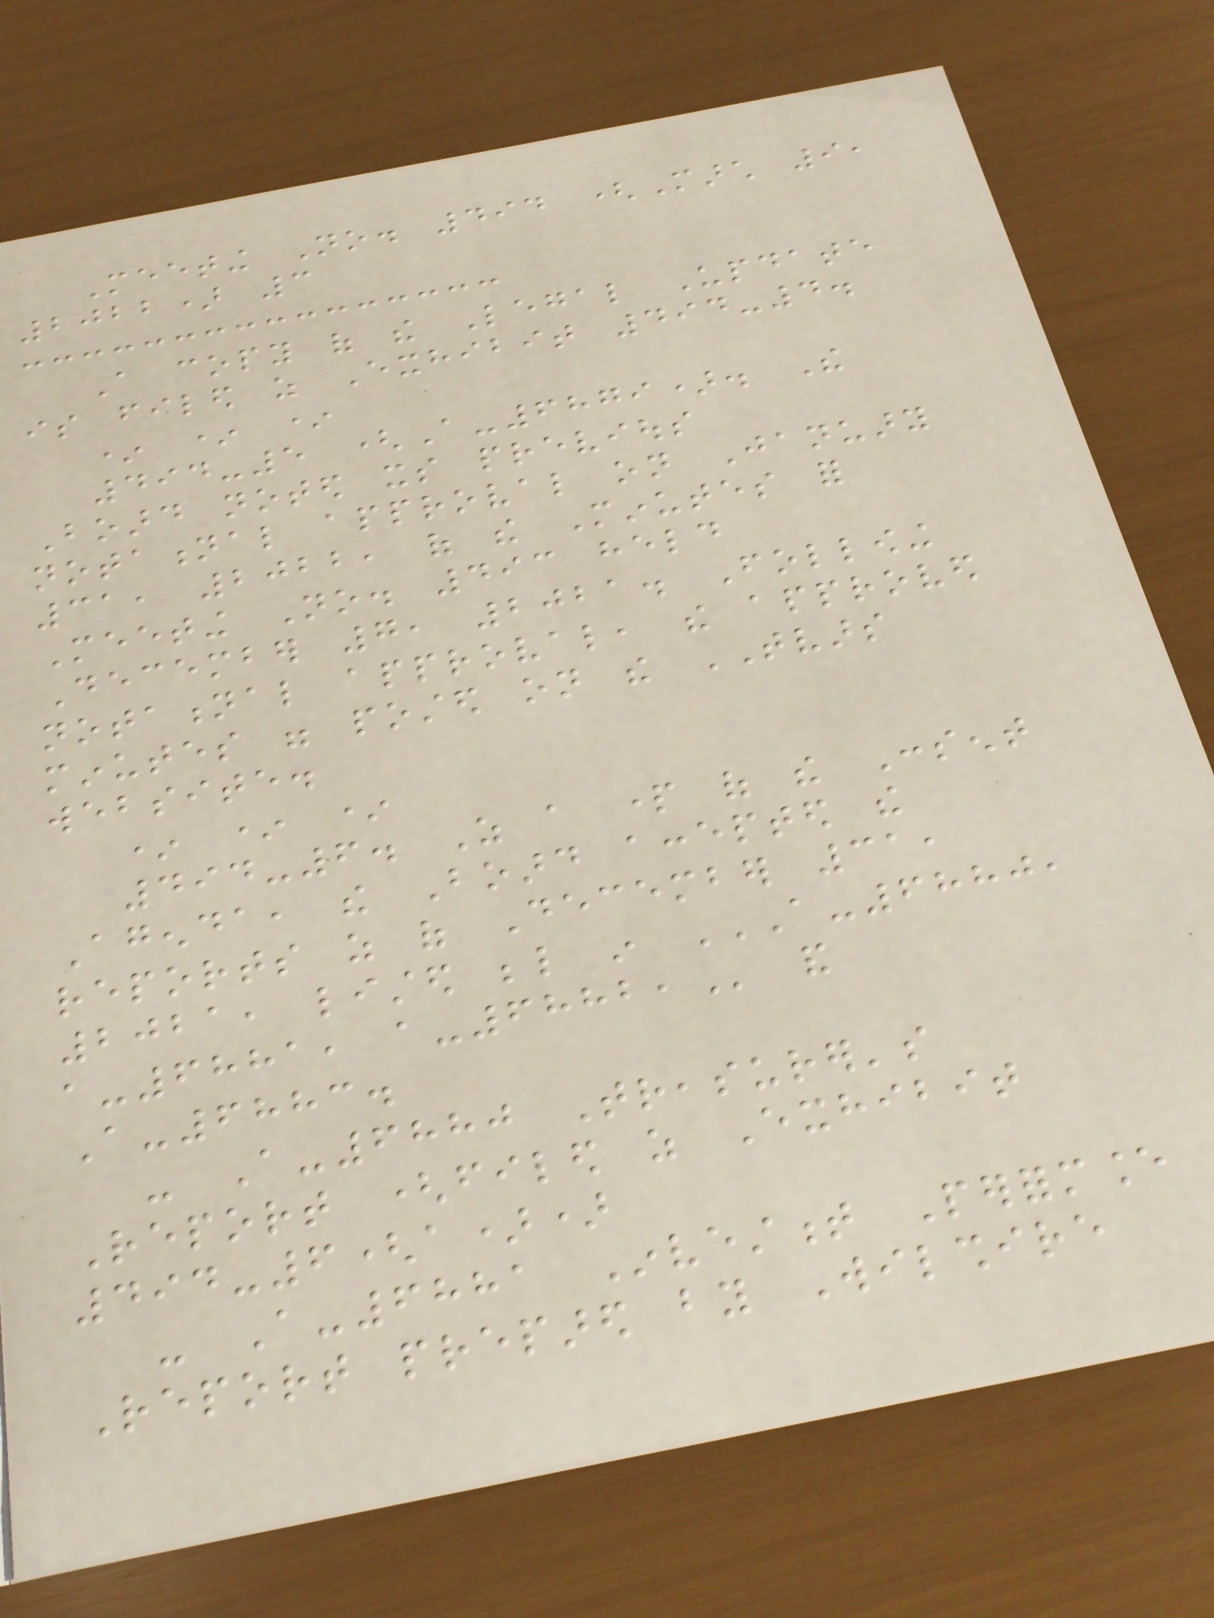Meeting No. 494 (March 9,
2022) 3
A copy of the Legal Update
is filed as Exhibit 494-4.
* * *
494-5 (A-6879). The
Board noted its previous
notational approval on January
31, 2022, of the Minutes for
Meeting No. 493 held
December 7, 2021. Following
notational approval, the approved
minutes were posted on the TVARS
website.
* * *
494-6. As a part of the Consent
Agenda, the Board accepted the
reports as of December 31,
2021, listed below in A-6880,
A-6881, A-6882, and
A-6883.
- A-6880 Treasurer's
Report (filed as Exhibit
494-6(a))
- A-6881 Investment Performance
Report prepared by Wilshire
